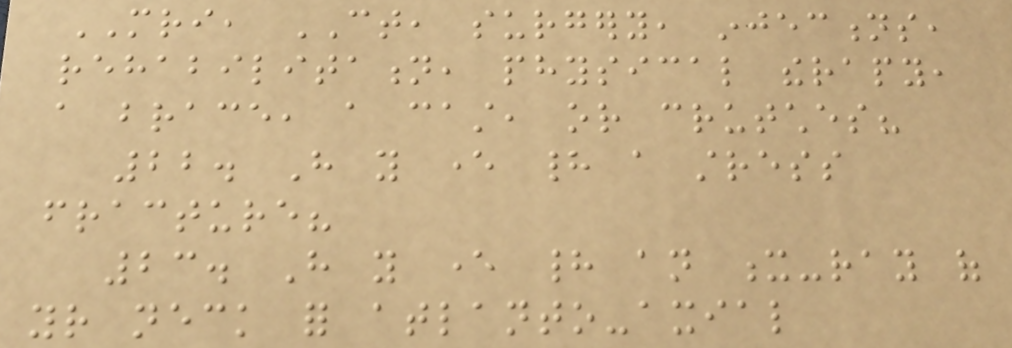MRI, CT, surgery, injections,
rehabilitation, physical therapy,
a brace, a cast, or crutches?
22. Have you ever had a stress
fracture?
23. Have you ever had an x-ray of
your neck for atlanto-axial
